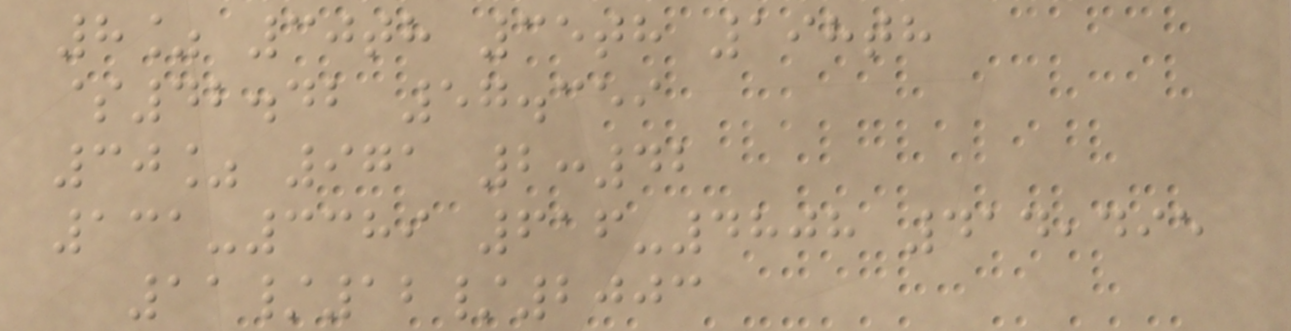8% 30th 35th 198th
$42.42 57.359
30% 971 2:42
131-3389 616-4808 414,495
11/12/2003
